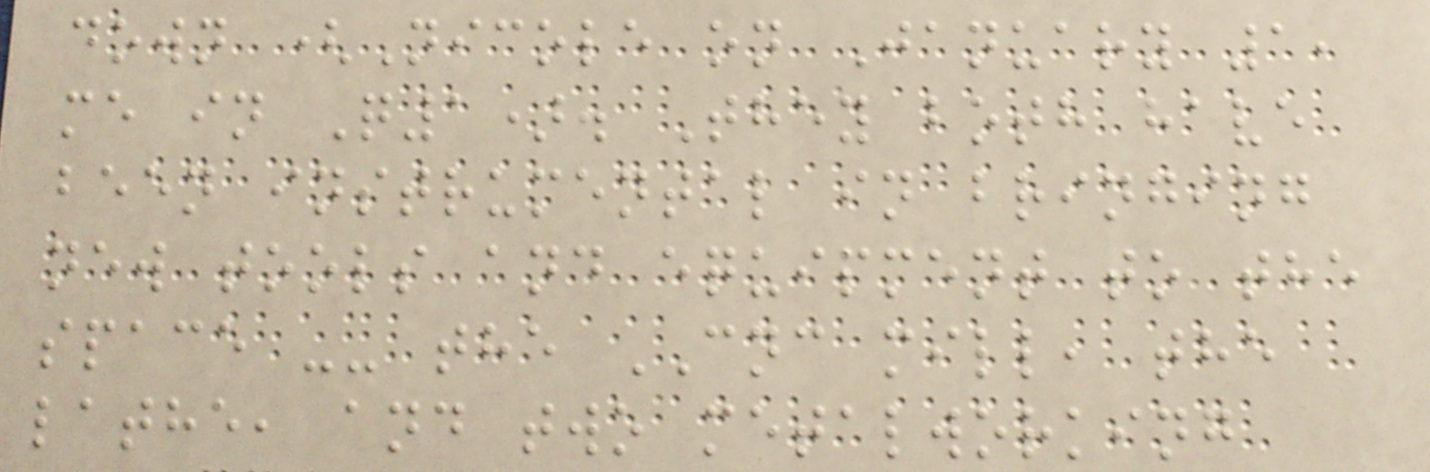down (Nicole on January 1,
me in Q1). They both have
been instrumental in bringing
new tools and equipment to the
space -- the CNC mill, the
lathe, and two metalworking
